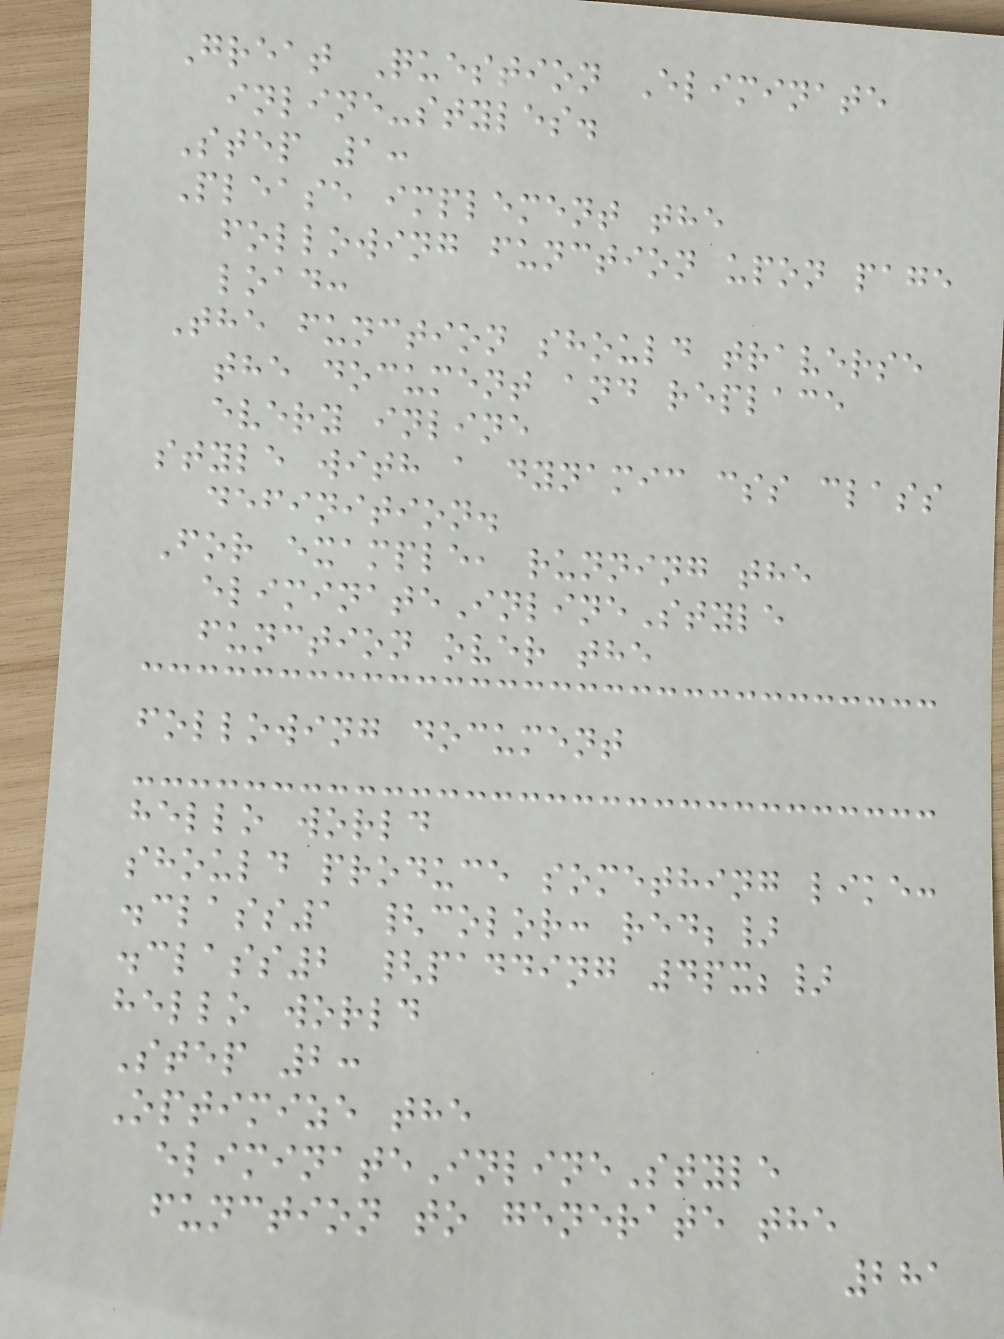Great Question Eliminate
inline-styles.
Step 1:
Please implement the
following function upon page
load:
The function should traverse
the document and replace
every inline
style with a dynamic css class
definition.
For example, running the
eliminateInlineStyle
function over the
following document
hello world
should produce something like:
.class1 {color: red;}
.class2 {padding 4px;}
hello world
Step 2:
Optimize the
eliminateInlineStyle
function to generate the
281
